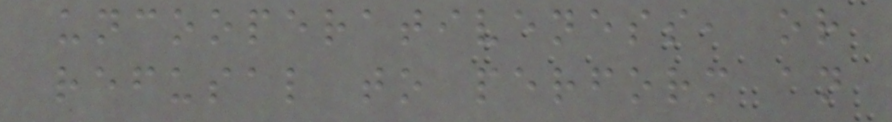uncooperativeness, or
refusal to perform an
